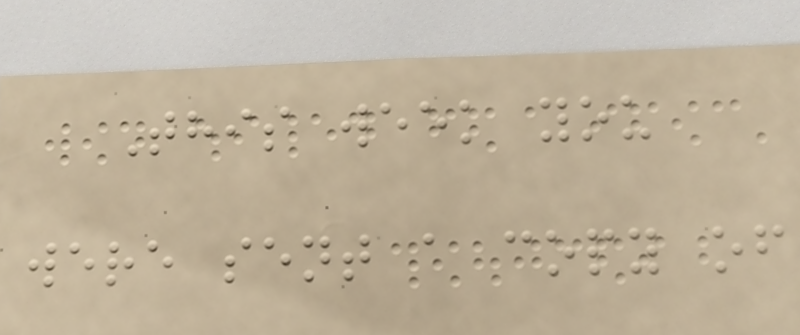This week you
were sent a copy of
